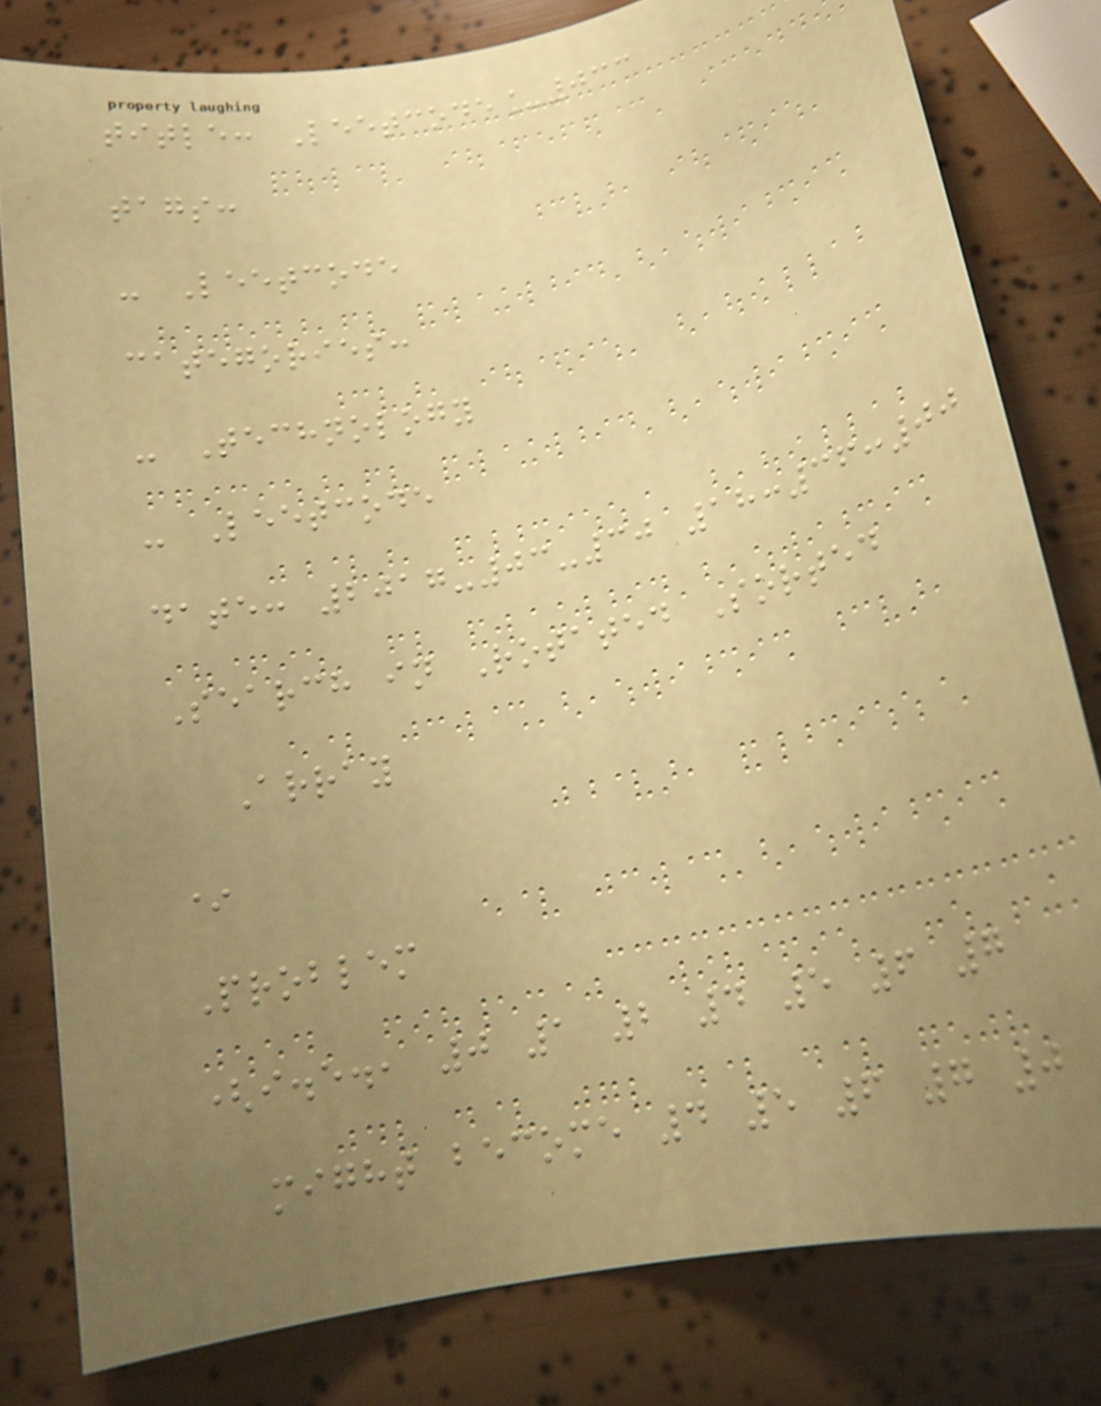title: Leetcode_033
tags:
- Leetcode
categories:
- Technology
- Leetcode
date: 2017-03-30 18:36:00
Search in Rotated Sorted
Array
*
Problem
(i.e., 0 1 2 4 5 6 7
might become 4 5 6 7 0
